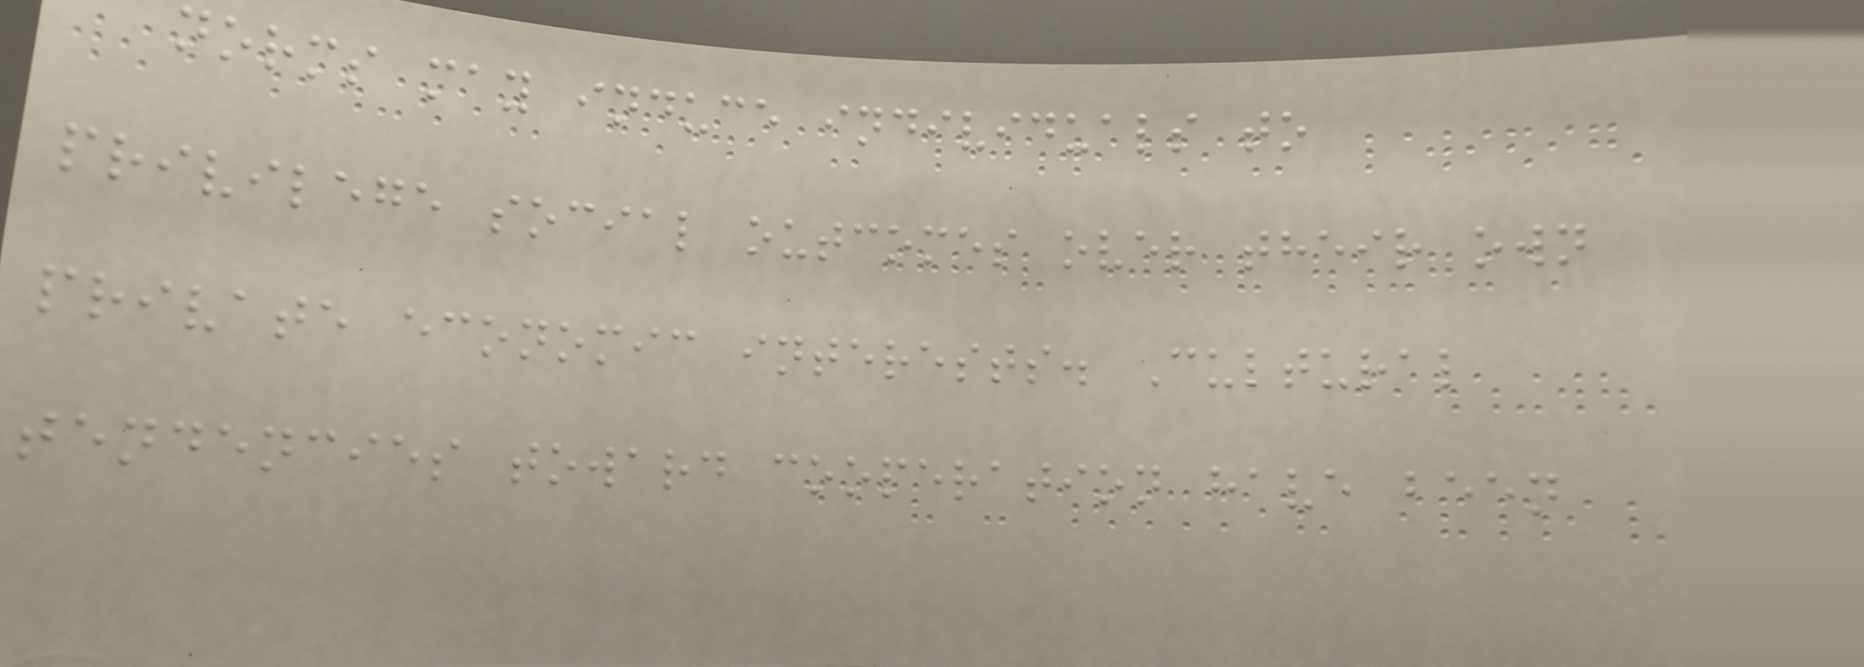norms may induce individuals to
privilege social outcomes over their own
private economic interests. Cultural
tendencies toward cooperation have been
